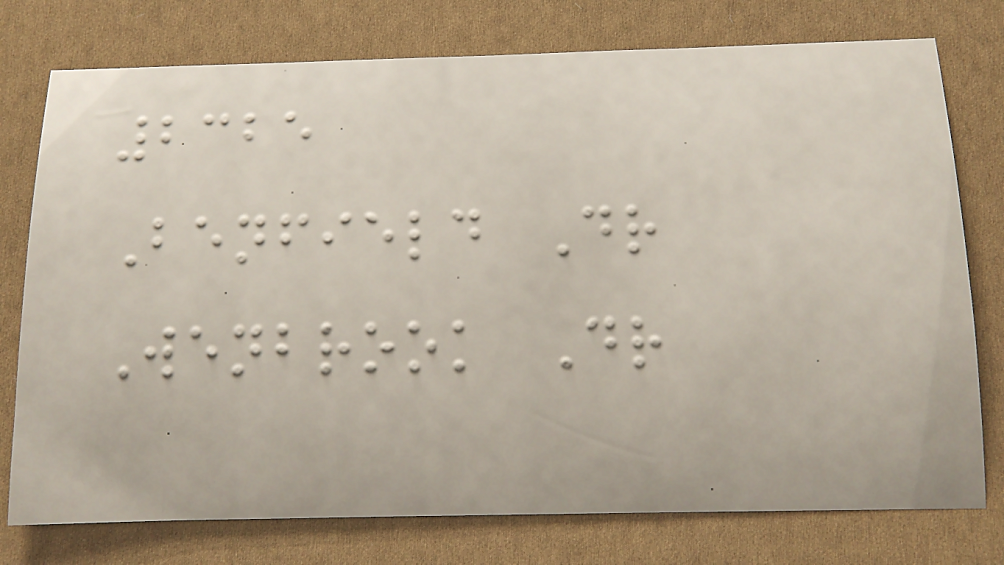2325
Benfield Dr
Wenbrook Dr
